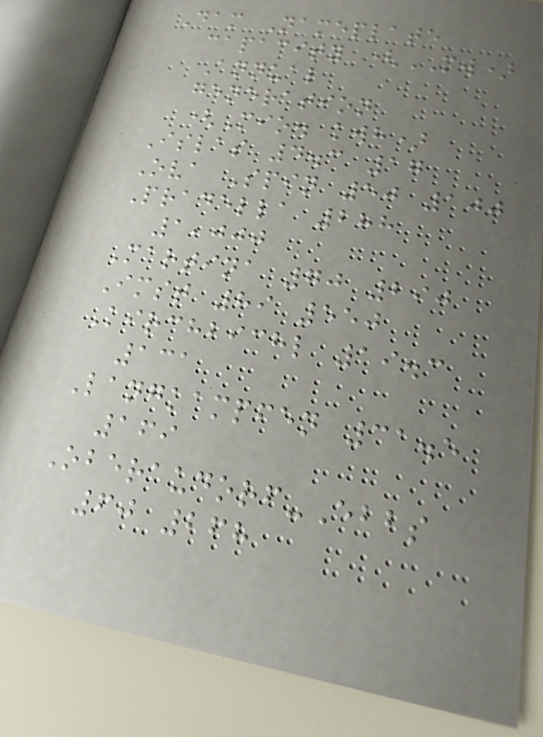Dam Nameplate
capacity (MW)
Annual
generation
(Mio. kwh)
Islas 4.3 17
Ova Spin 50 100
Pradella 288
1,000
Martina 70 290
Imst 89 550
Kirchbichl 19.3
131
Langkampfen 31.5
169
Oberaudorf-Ebbs
60 268
